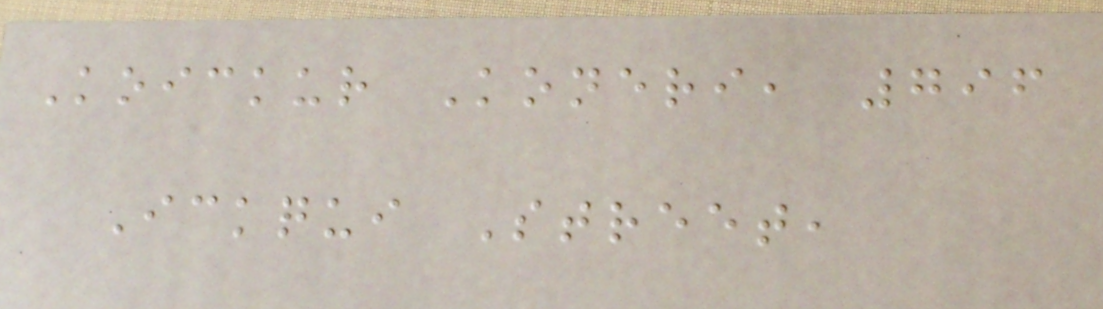Koickur Koneri, 796
Ickqui Street,
